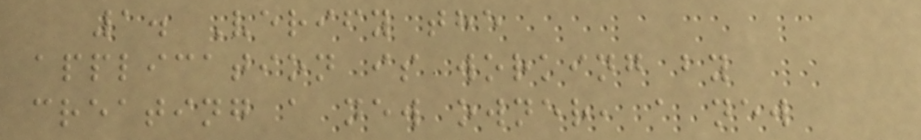1. Verify the
application is working by
creating a new owner, a new
